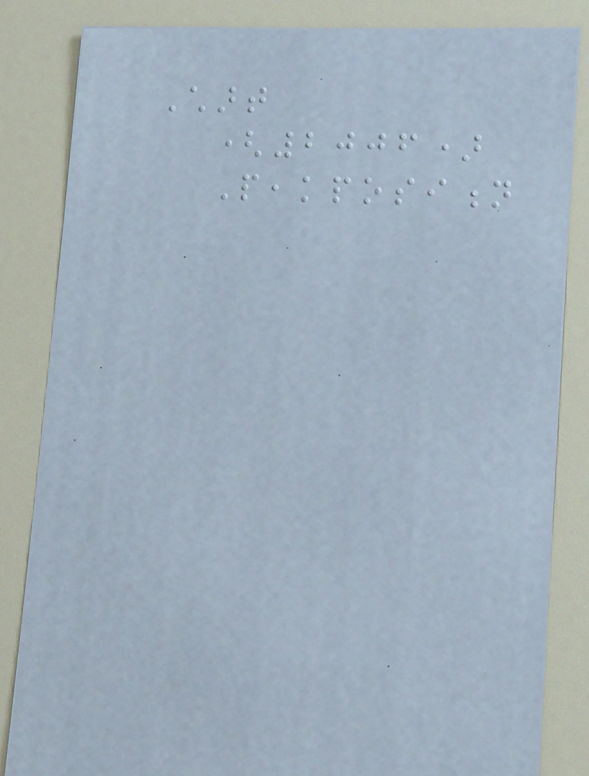Chart
(2006)
Peakposition
